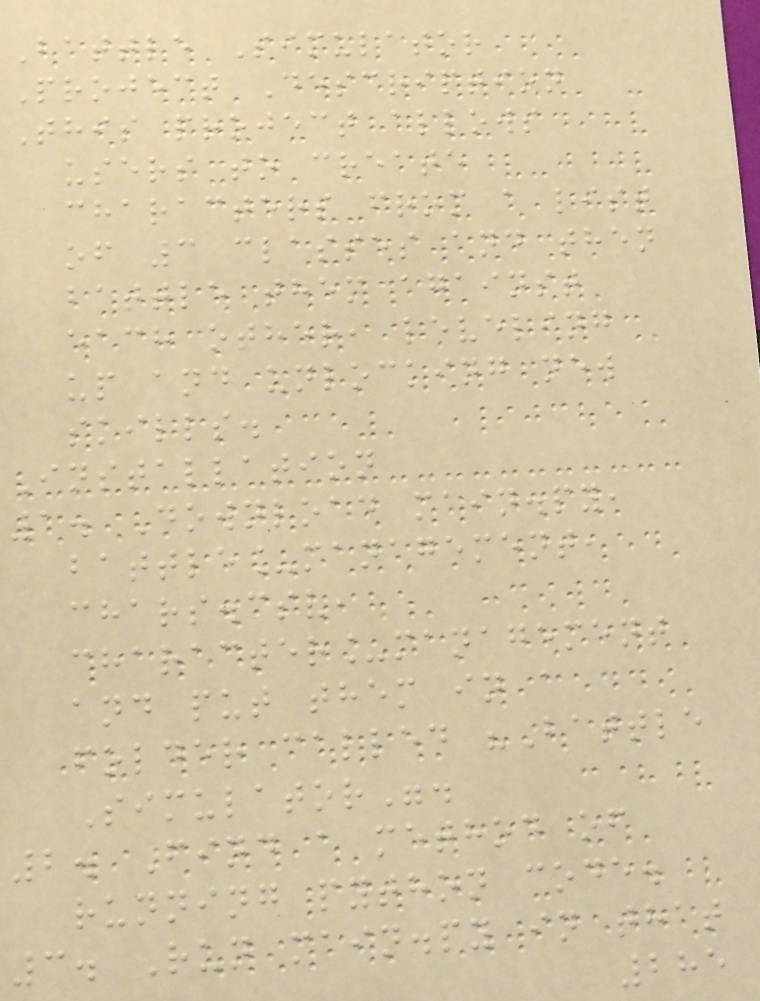Battle Simulator
Project Description
This project allows
users to create
characters from a list
of 3 classes and then
battle them against
each other, leveling
up and unlocking new
skills.
Installation
1. Download main.py,
battle_management,
chars.csv,
character_management
and put them in a
folder called "Battle
Simulator".
2. Find a method of
running python code.
3. Run main.py in that
285
